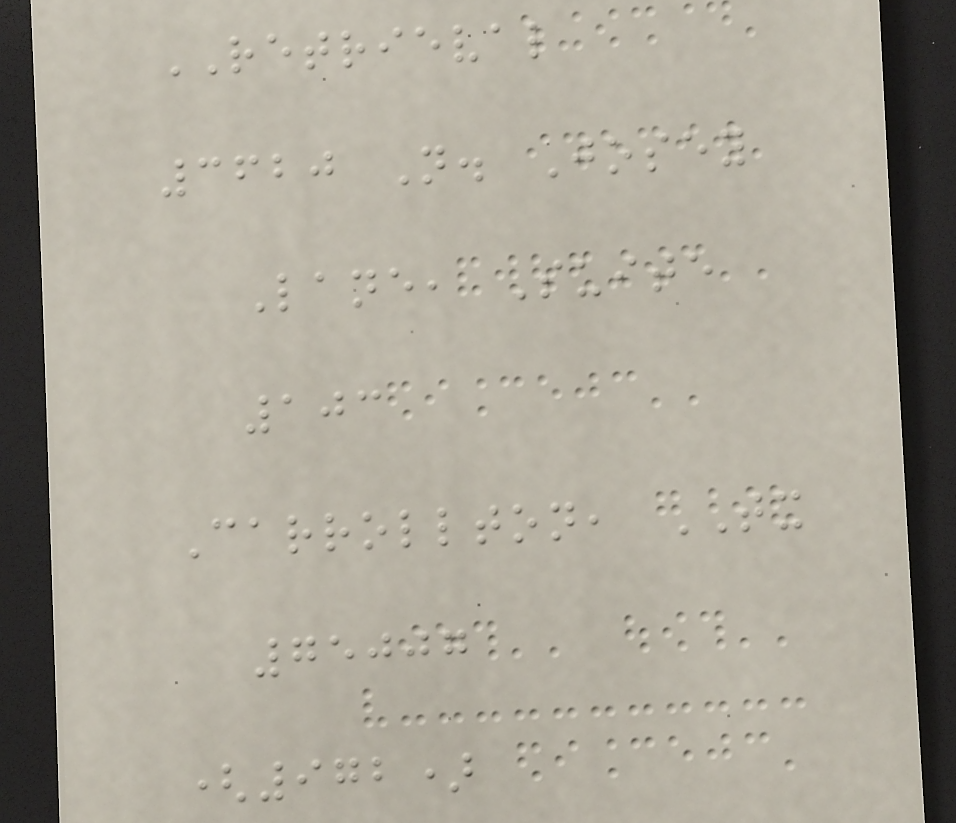RETRIEVAL
3620 N. Josey
Lane, Suite
103
Carrollton, TX
75007
(972)
